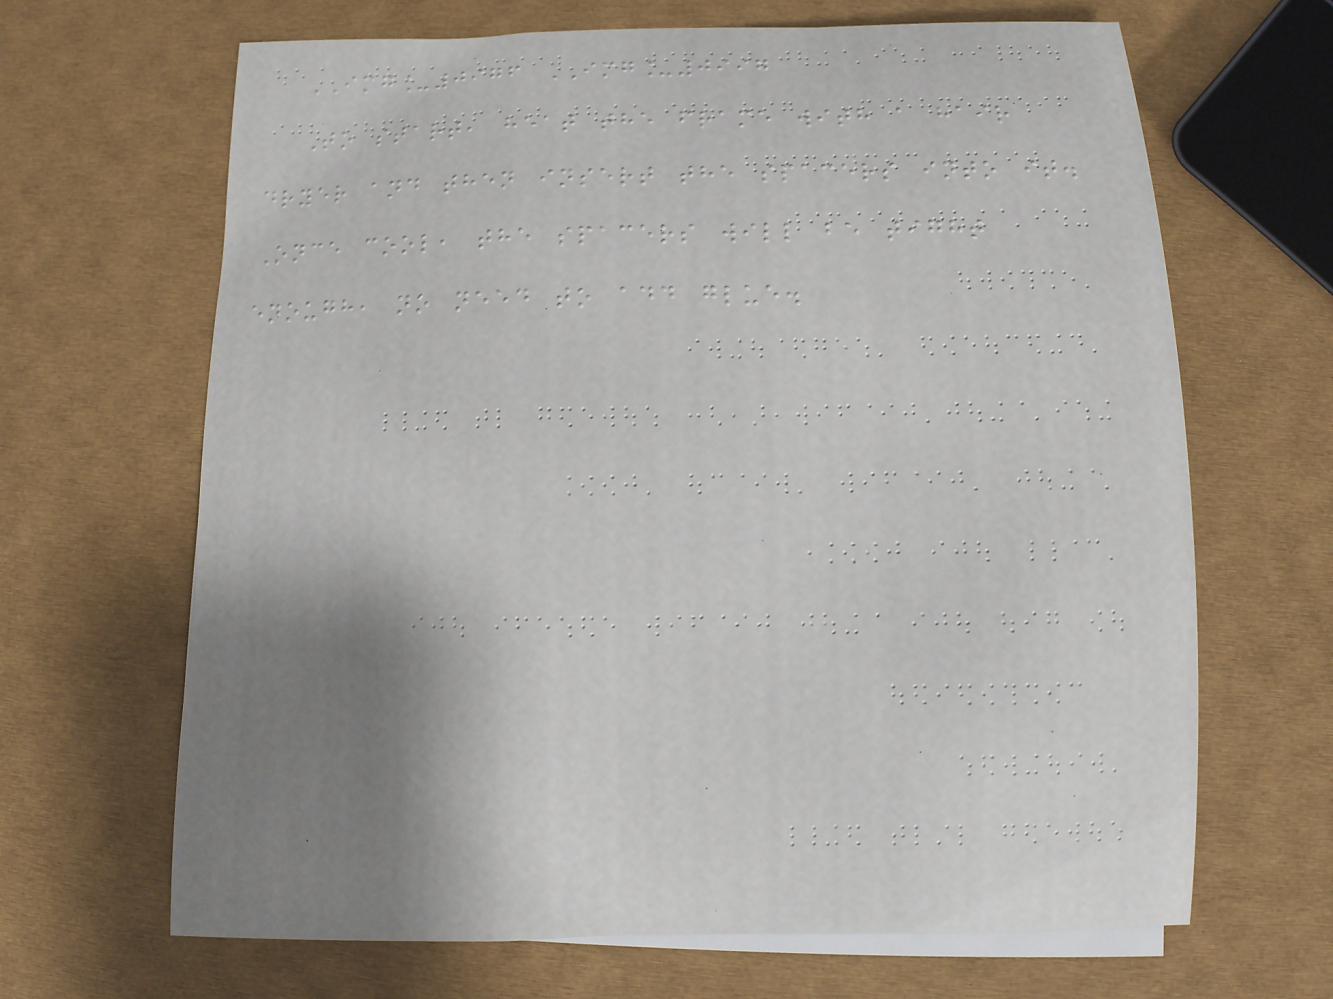IMG_0976 IMG_0997
To start, heat the frame with a hair
dryer and then insert the spacers into it.
Once cool, the spacers will be tight
enough, no need to add glue.
